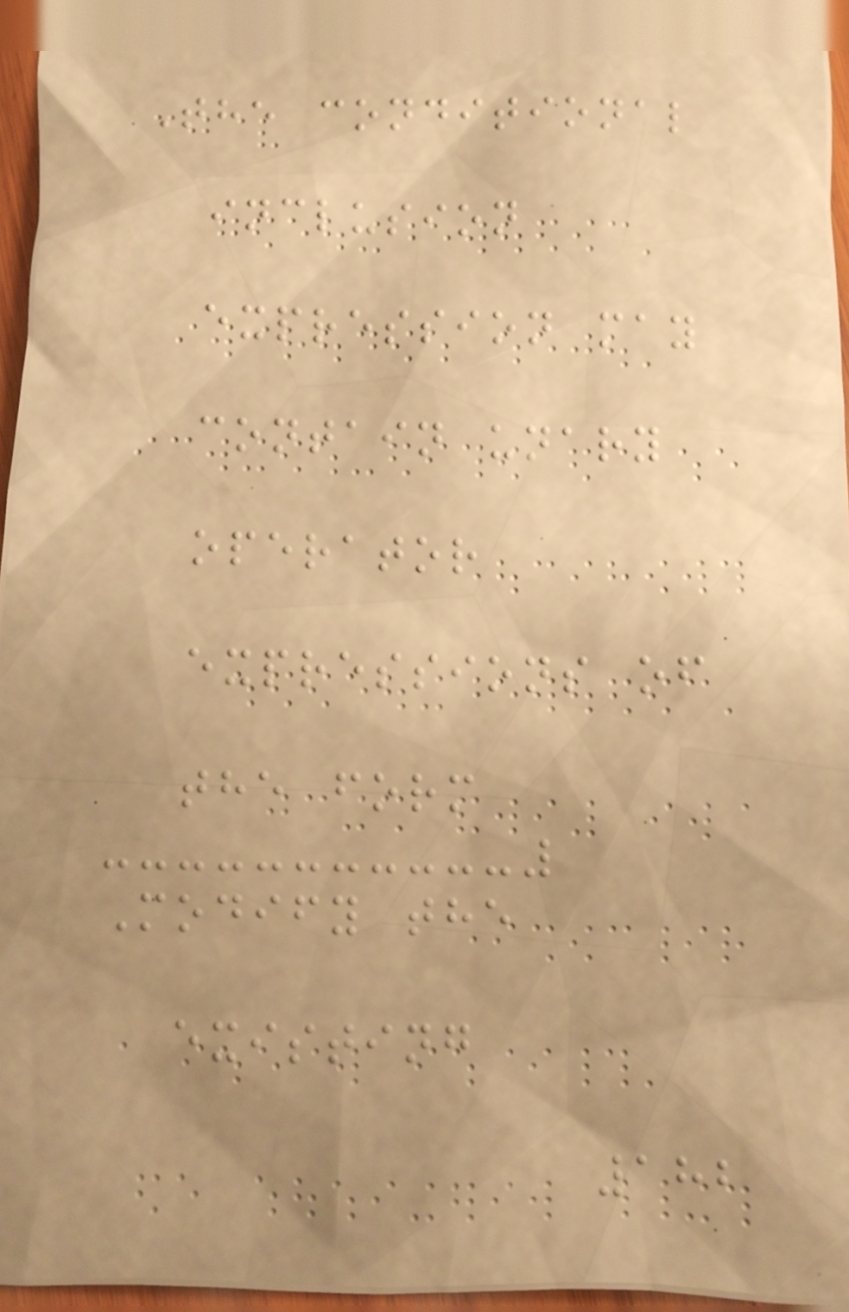The conditional
inclusion
expression may
contain unary
operator
expressions of
the form
Modify the
existing
182
